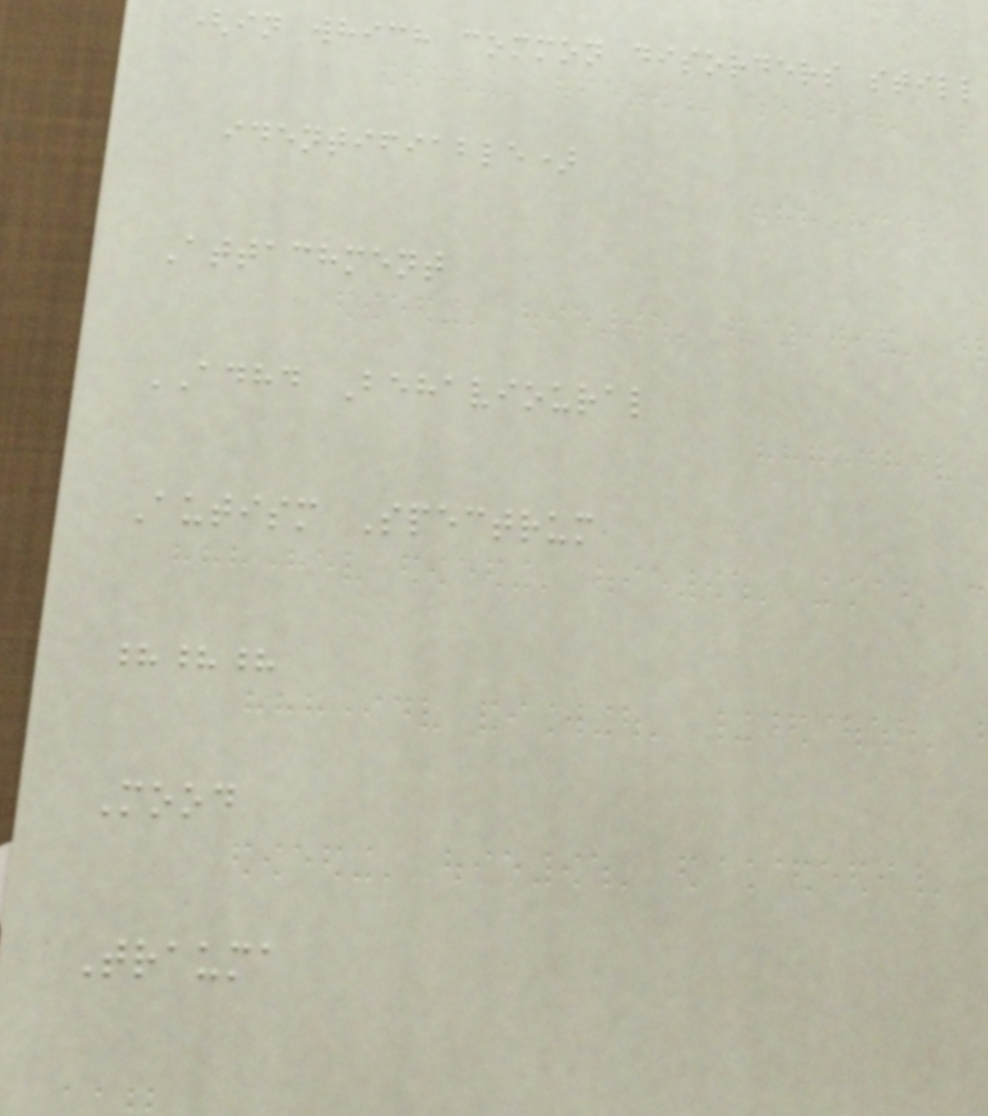(in which common disorders still
identifiable)
Attachment
ADHD Behavioural
Autism Spectrum
???
Mood
Trauma
